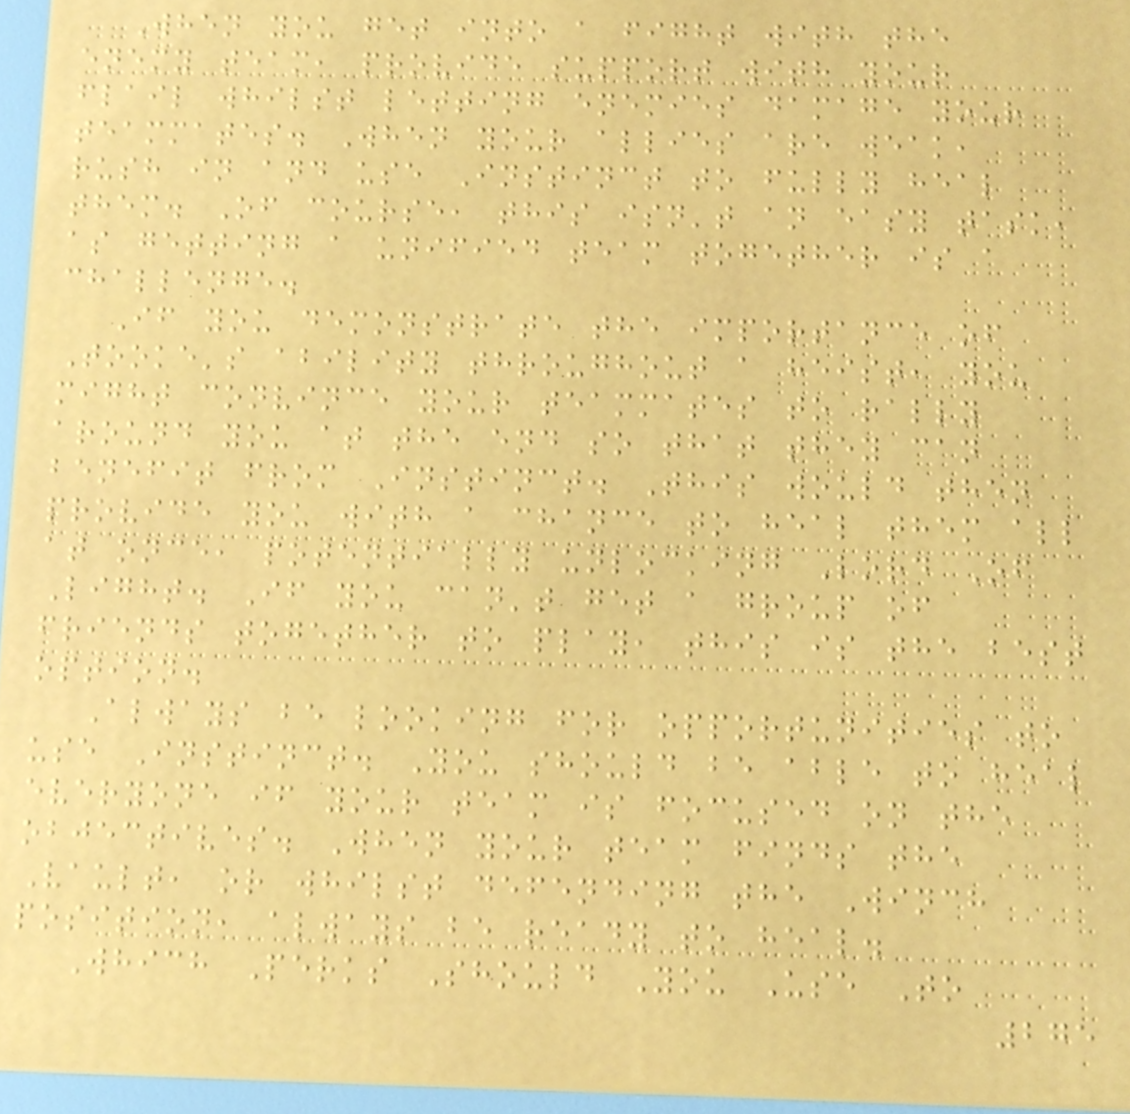When you get into a fight with the
enemy team, provide support with your
flail whilst letting enemies damage your
teammates. When your allies are weak,
rush in and use Instinct to fully heal
them. Of course, this isn't an easy task,
as getting a unified team together is a
challenge.
If you demonstrate the importance of
Tooke's ability throughout a heist, you
might convince your teammates to rally
around you at the end so that they can
benefit from Instinct. This would then
provide you with a chance to heal them all
at once, potentially unlocking Lord Of
Light. If you can't get a group of
friends together to play, this is the best
option.
Always be looking for opportunities to
use Instinct. You should be able to heal
everyone if your team is focused on the
objectives. When your team finds the
Vault, or whilst defending the Winch
position, always be ready to heal.
Which Perks Should You Use To
275
